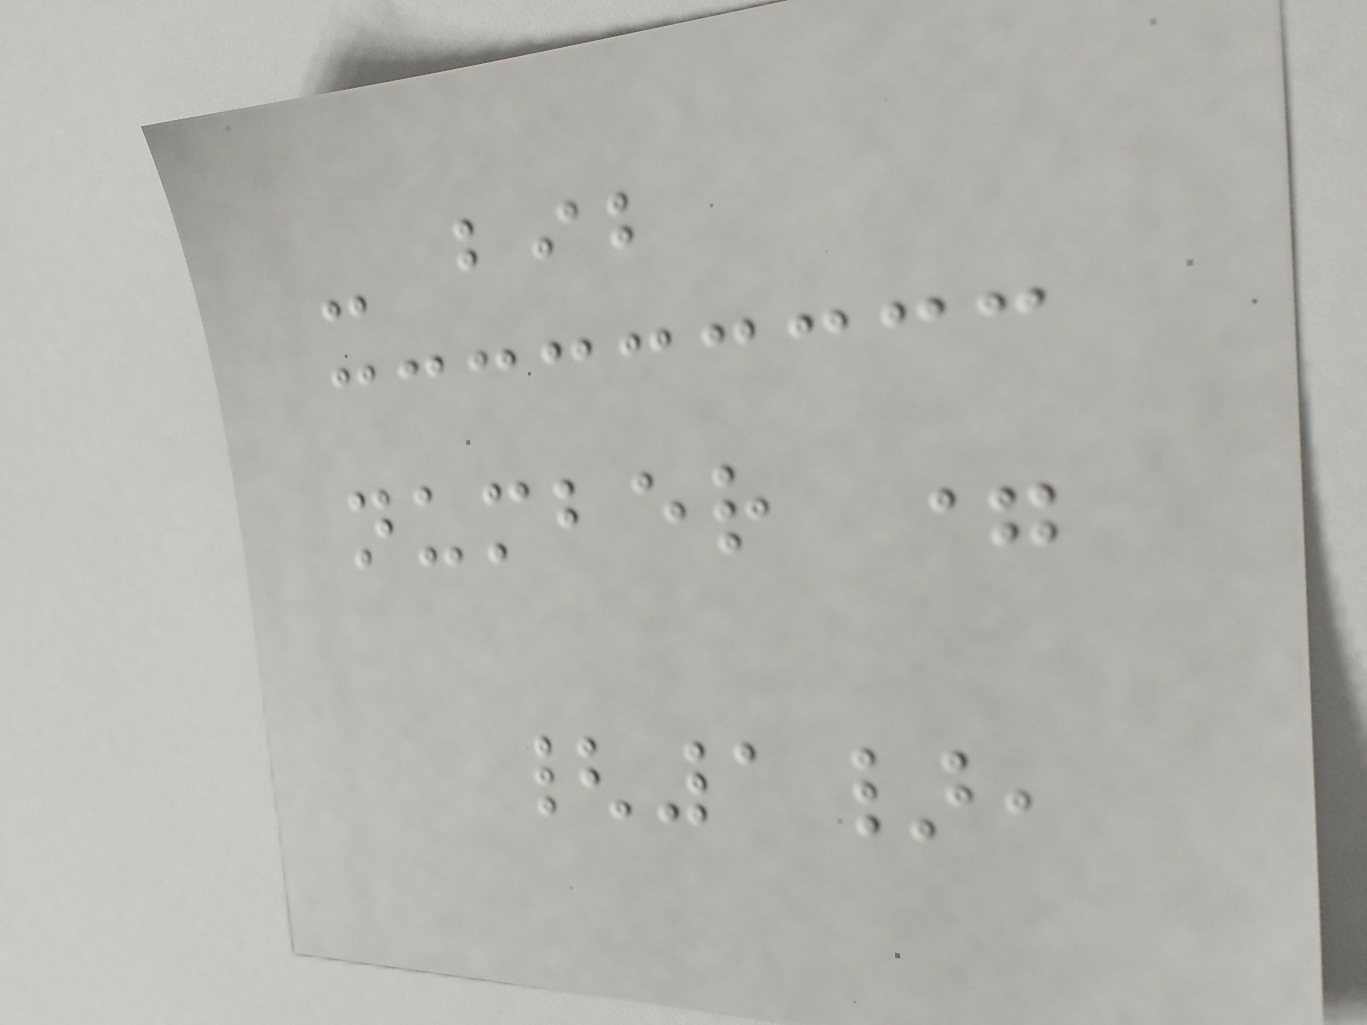- bib
number =
{1},
